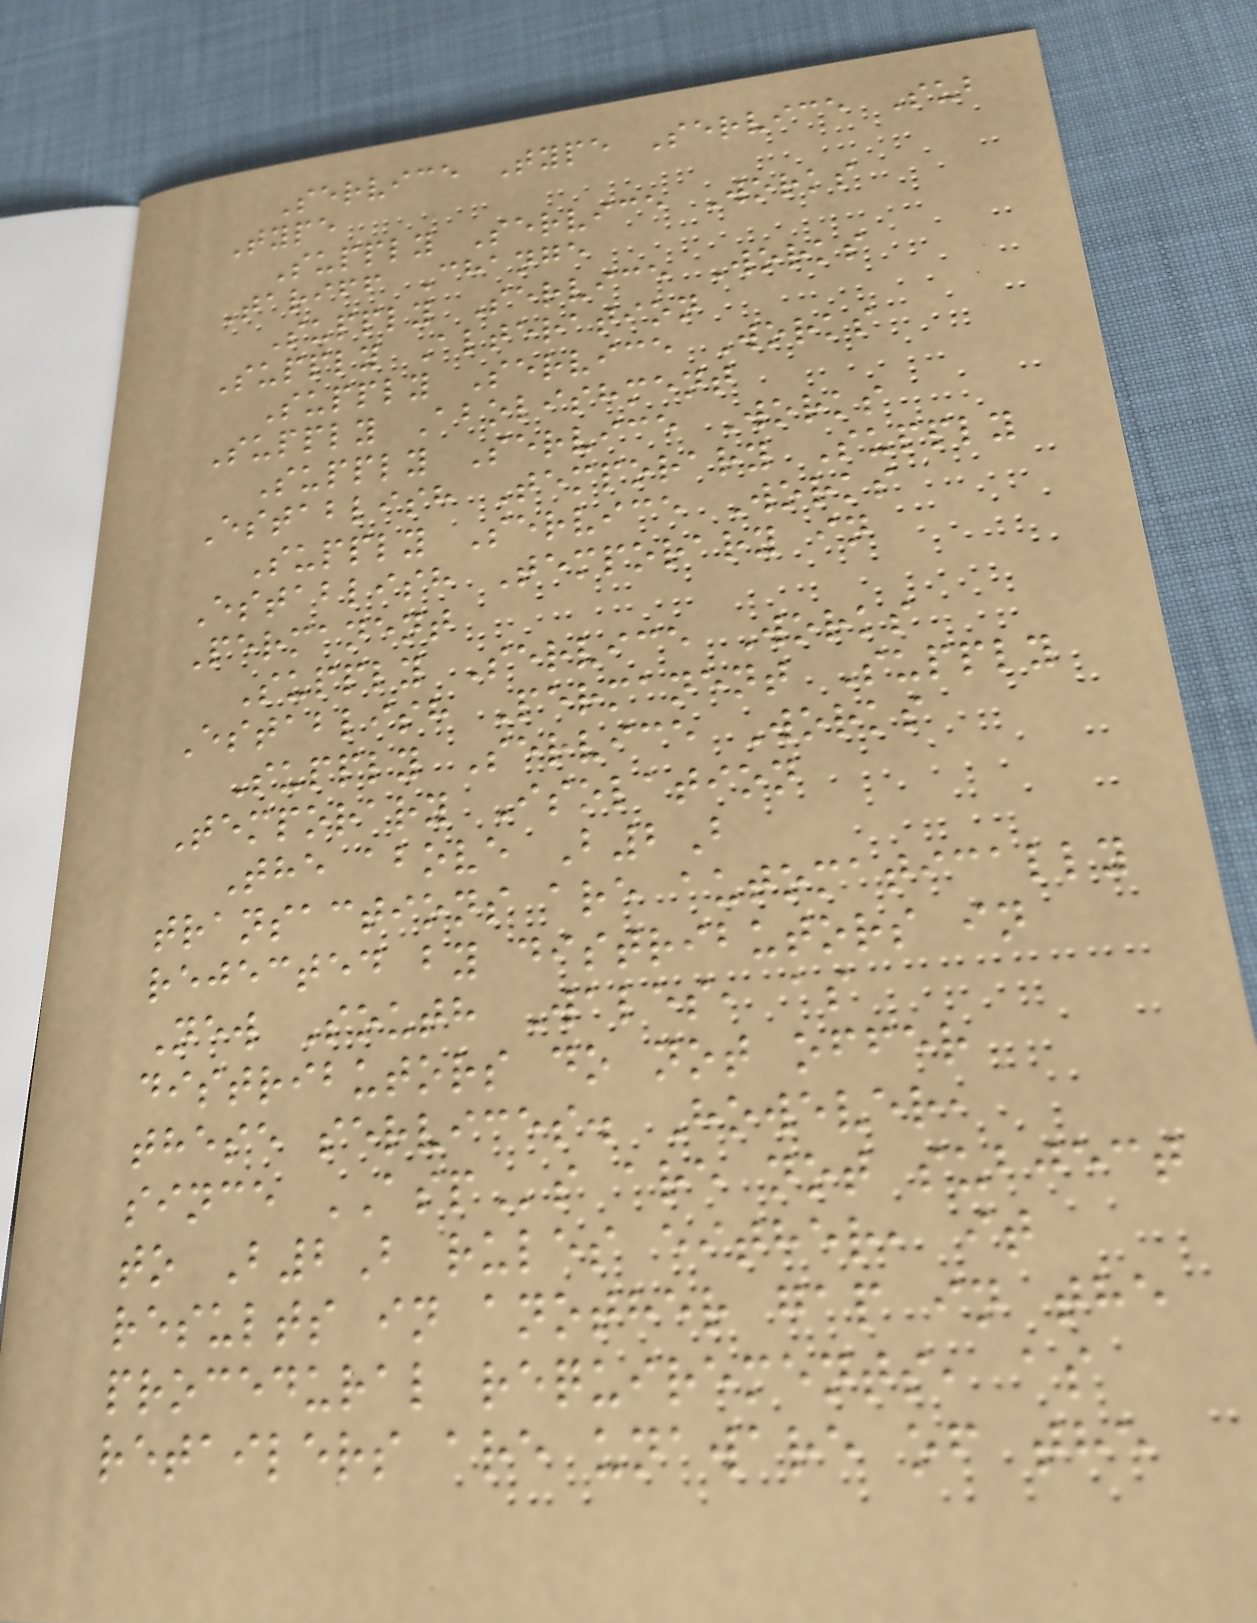Service Type Service Sub
Type
Supply Service Works
Tariff Change
Supply Service Works
Supply Alteration
Supply Service Works
Supply Abolishment
Supply Service Works
Establish Temporary Supply
Supply Service Works
Establish Temporary in
Permanent
Supply Service Works
Establish Permanent Supply
Supply Service Works
Temporary Isolation
The above B2B
transactions are automatically
rejected by distributors in
New South Wales, as
distributors do not offer
these services. However,
since ASPs are not subject
to B2B rules either, it
results in another gap in the
procedural requirements, as
retailers are unaware of the
